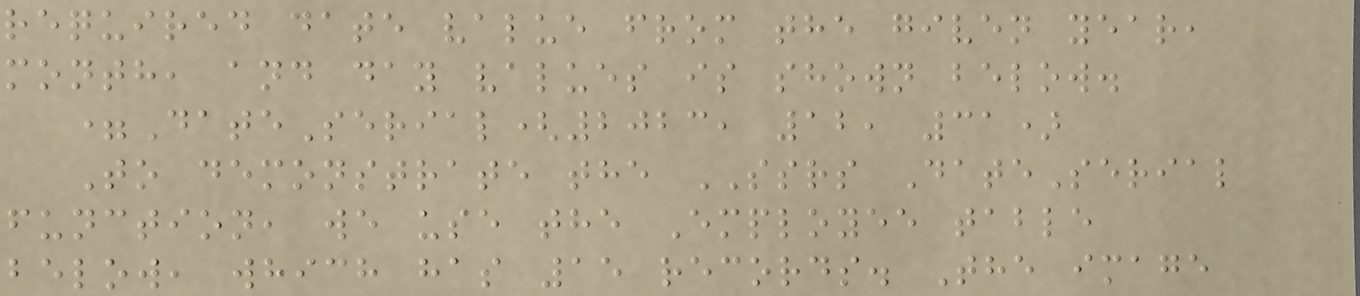required date value from the given year,
month, and day values is shown below.
=DateSerial(2023, 12, 31)
To demonstrate the SSRS DateSerial
function, we use the Employee table
below, which has 15 records. The image
